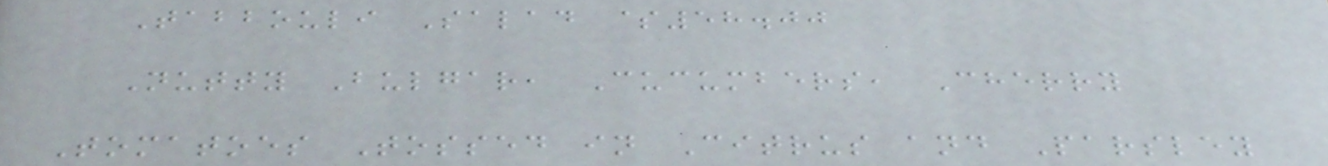Tabbouli Salad $58.00
Nutty Bulgar, Cucumbers, Cherry
Tomatoes Tossed in Citrus and Parsley
